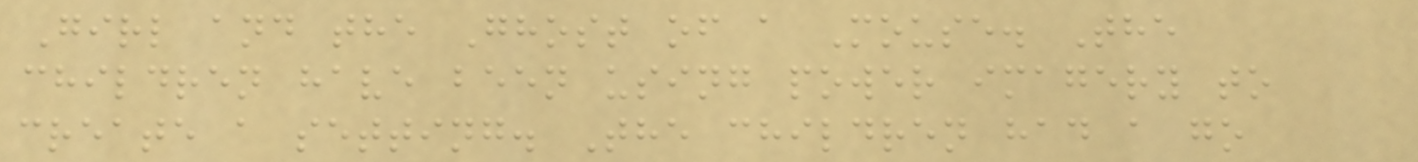Girl and the Ghost of a Mouse. The
children have been using power imagery to
create a setting. The children had a go
